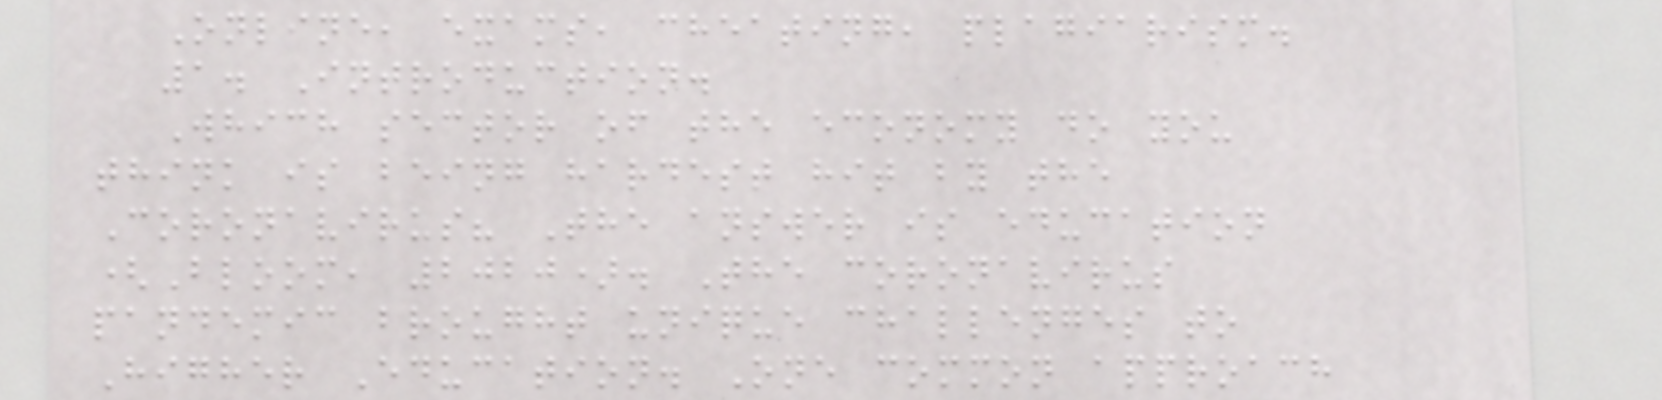Online, exams, cheating, plagiarism.
1. Introduction.
Which sector of the economy do you
think is being hardest hit by the
Coronavirus? The answer is education
(Bloom, 2020). The coronavirus
pandemic brought unique challenges to
Higher Education. One common approach
